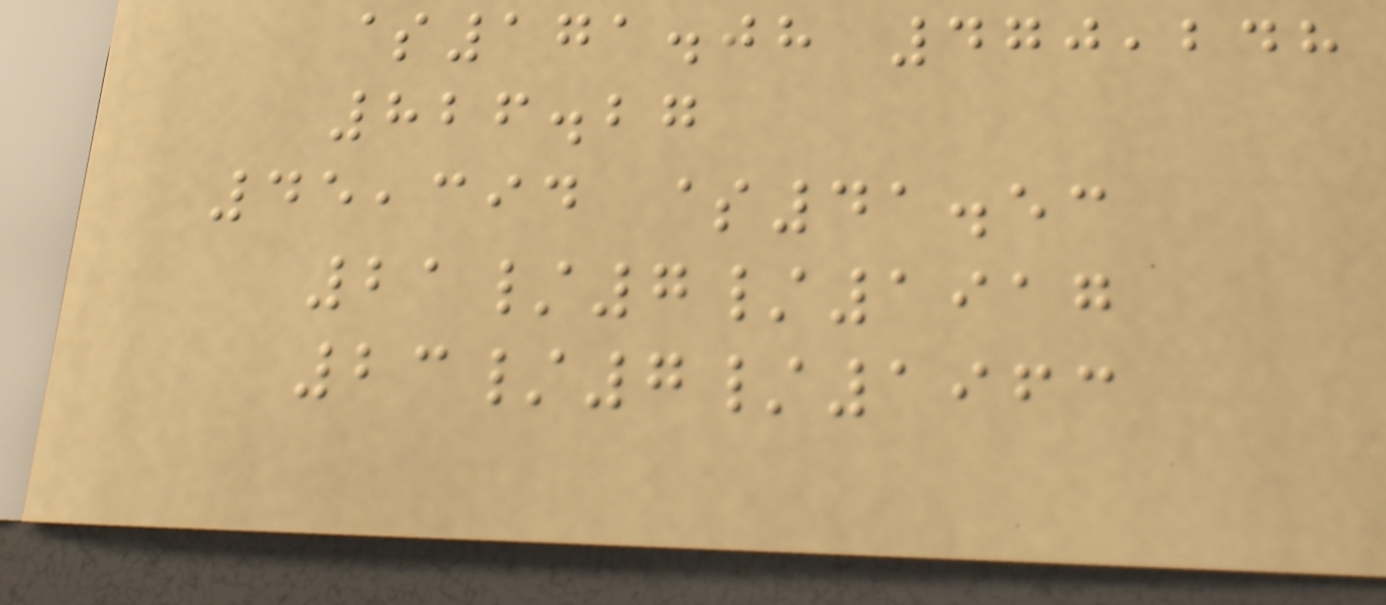$171.08 470,248
826.27
45,394 $41.53
21/7/1917
23/7/1963
